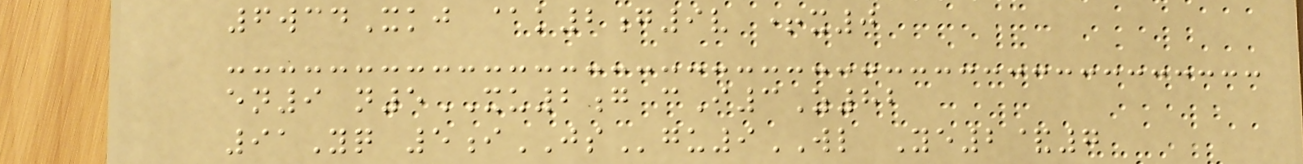6wcdXkj @k2g9v +x0
en9 n5XU2g cI3Z82
91Yq 5iJSgu9WL Ye2&7
